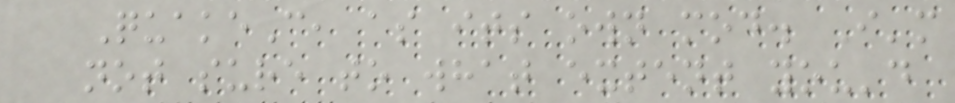QuakeC, as its own mod. I'm
not sure to what extent you'd
